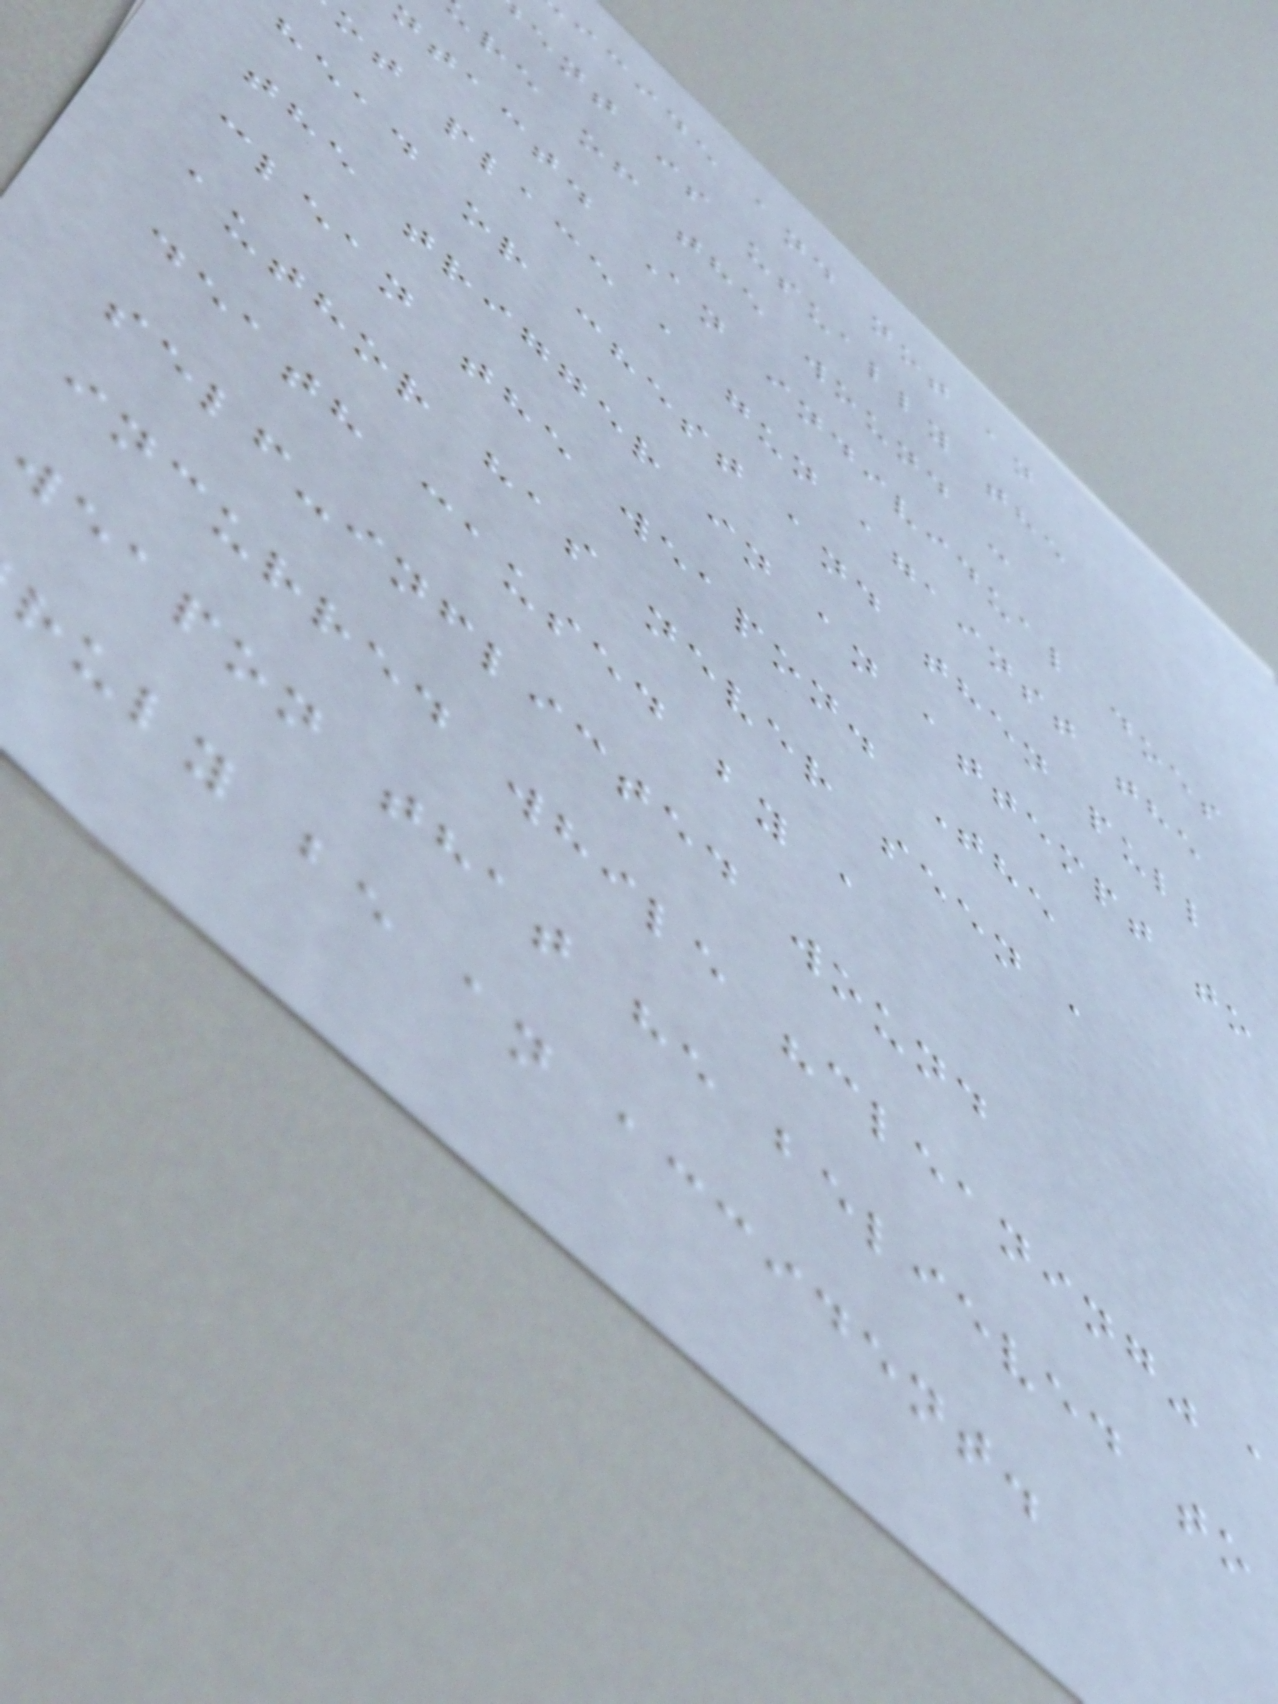icide and not an
ent is usually the
re of the wound -
ntact. An individual does
ot place a gun against the
head or chest and then pull
the trigger in an attempt to
clean the weapon. The
author has never seen a
death caused by a
self-inflicted wound
incurred while "cleaning"
weapon that he believed to
ruly be an accident.
